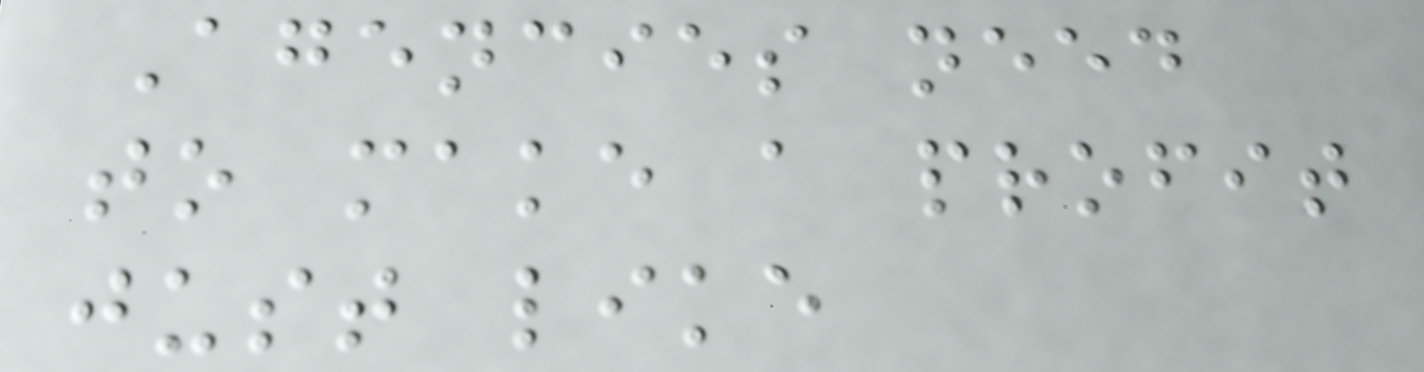Agencies need
to make a profit
just like
